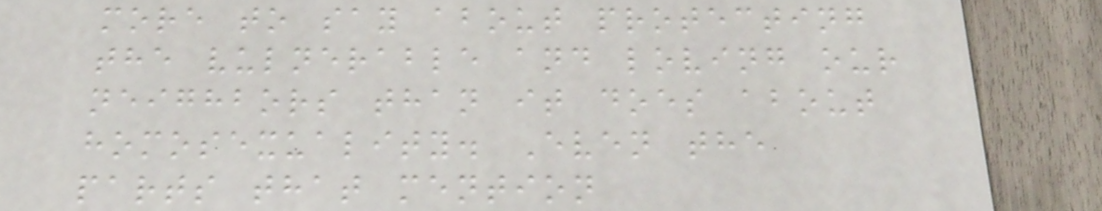more to say about protecting
the vulnerable and loving our
neighbors than it does about
homosexuality. Even the
parts that mention
